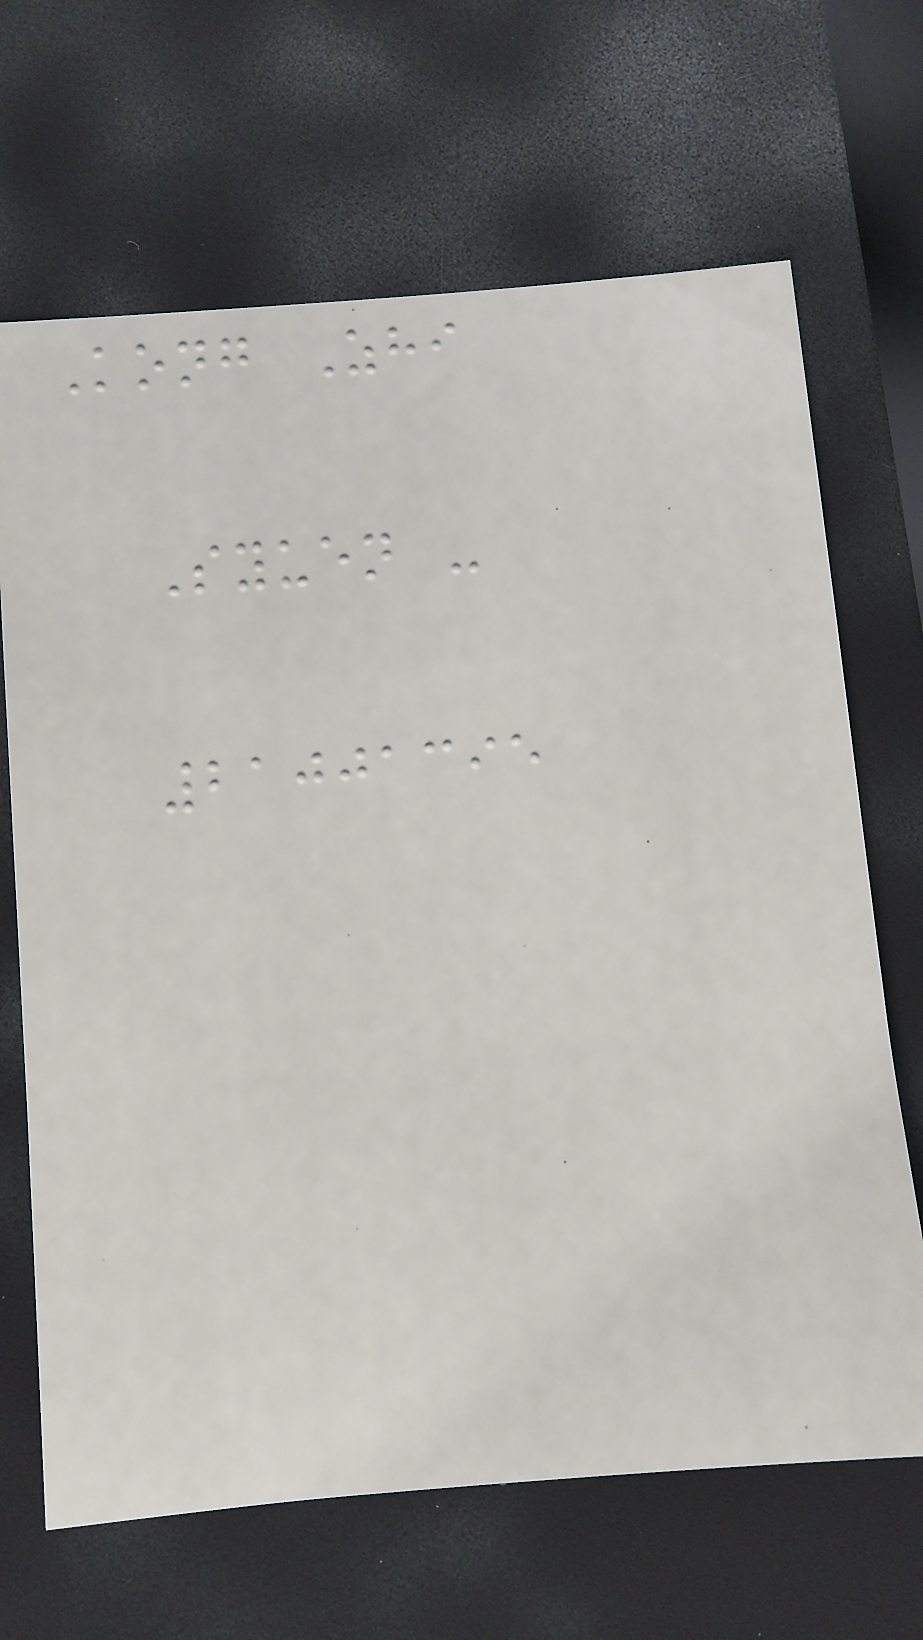Kong Zhi
Syuen -
21001395
